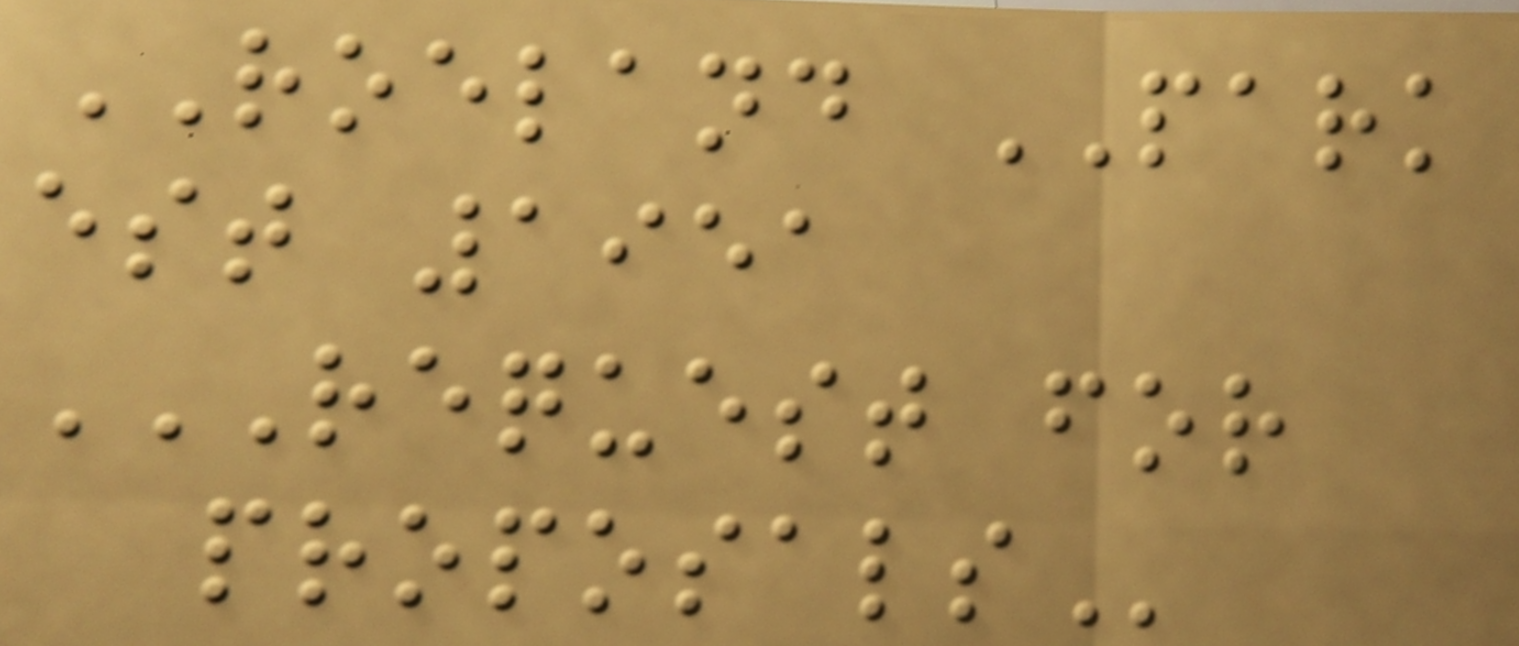ROELAND PARK
est 1951
REQUEST FOR
PROPOSALS
